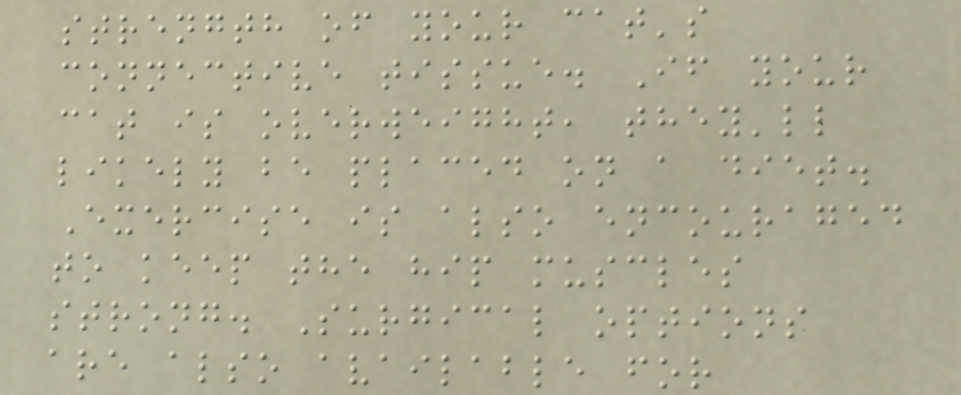strength of your cat's
connective tissue. If your
cat is overweight, they'll
likely be placed on a diet.
Exercise is also encouraged
to keep the hip muscles
strong. Surgical options
are also available for
